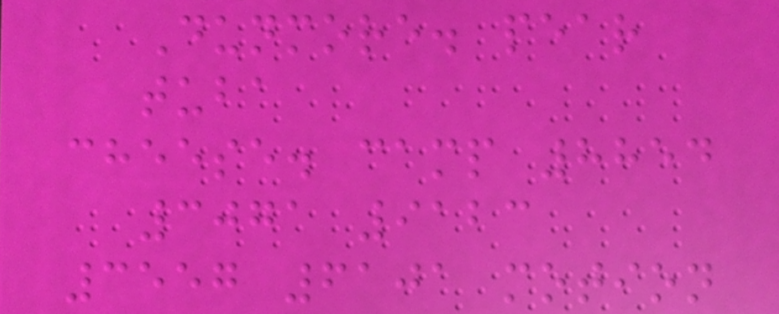Dunmore. pear
tuba
cheese. camp 8854
3071 9123
3557 6101 motion
